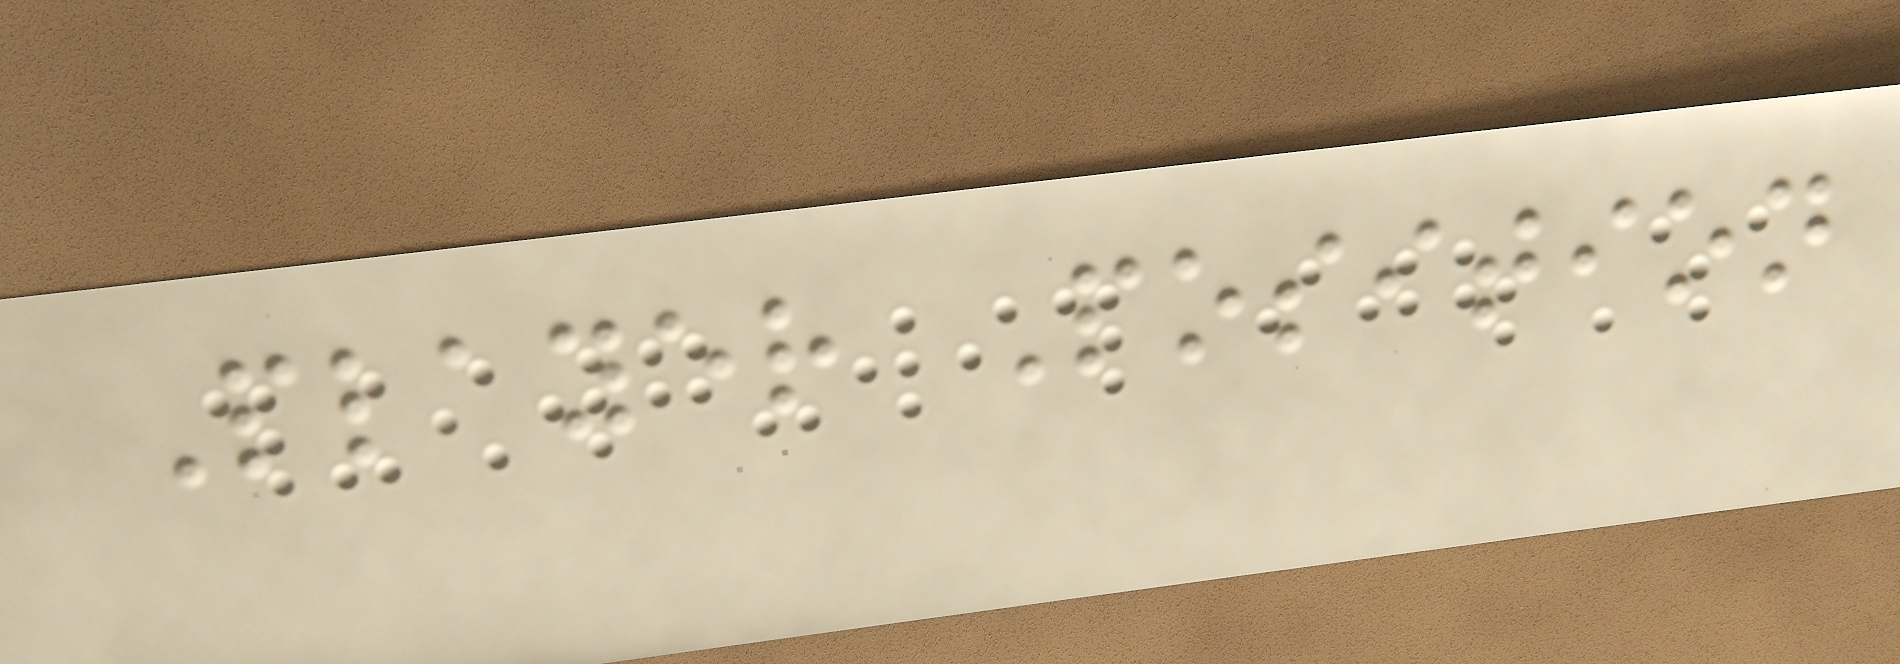Player Position
